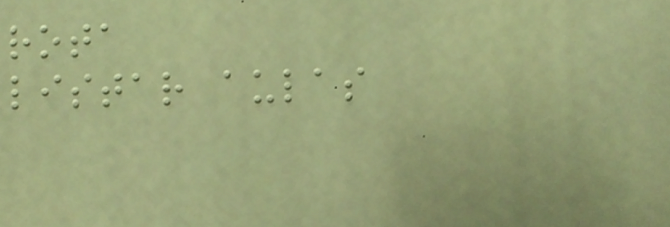rota
listar aulas
